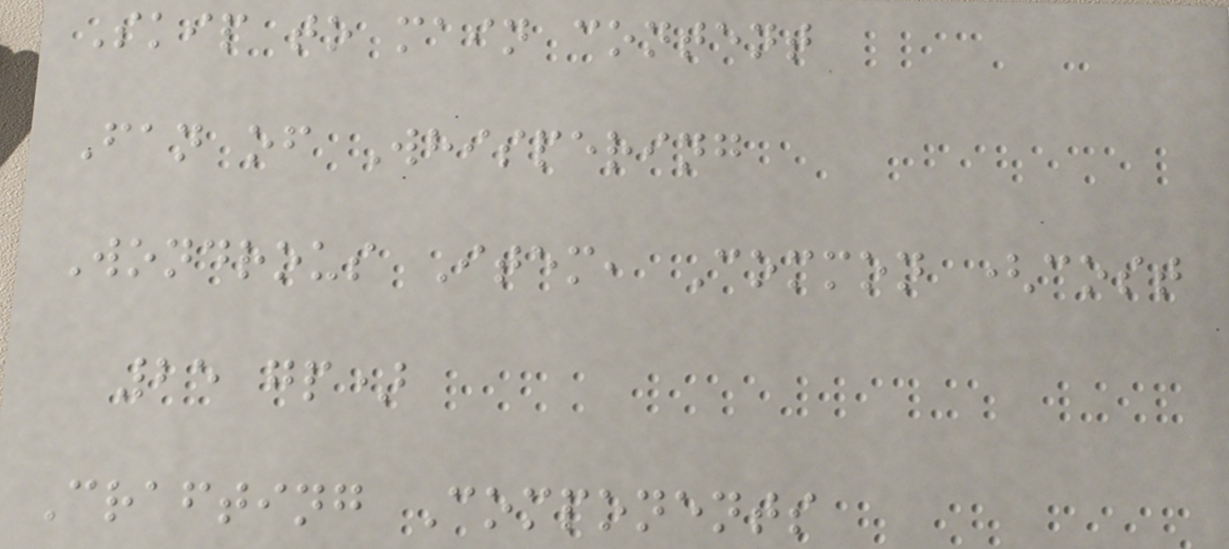Skip to main content
Fan of Whispering
Wondrous Item, Common (cost
25 gp)
Crafting Components
